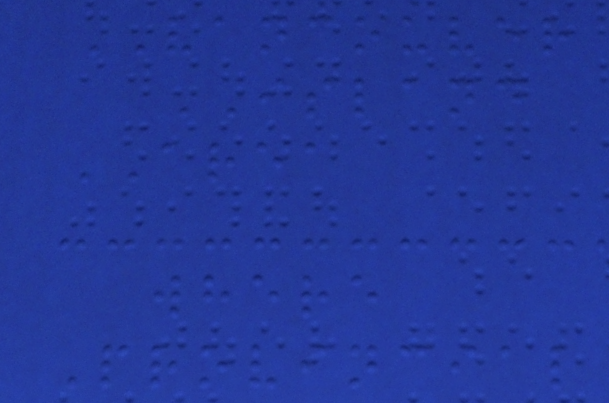VANCOUVER
ISLAND
AREA
where
Provincial
